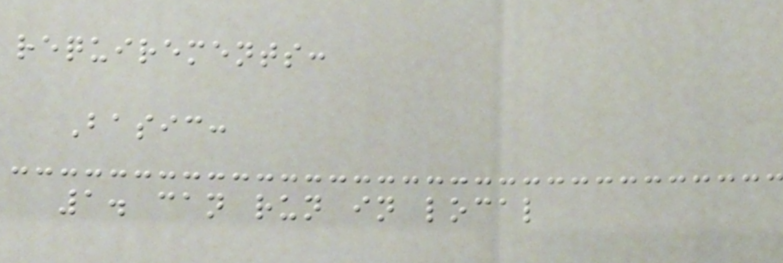requirements:
Basic:
1. can run in local
